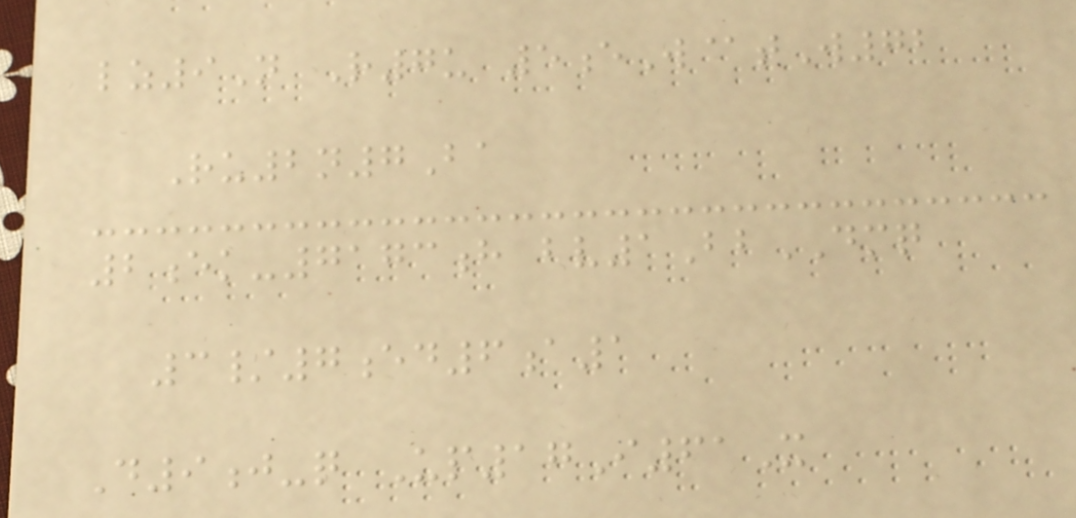lz9N R7u 5eW@tW72
Ru2n7Ba
2ek-7173h bv1BbDMQ
3/7ed6a1
D9j-q Up17I61X
